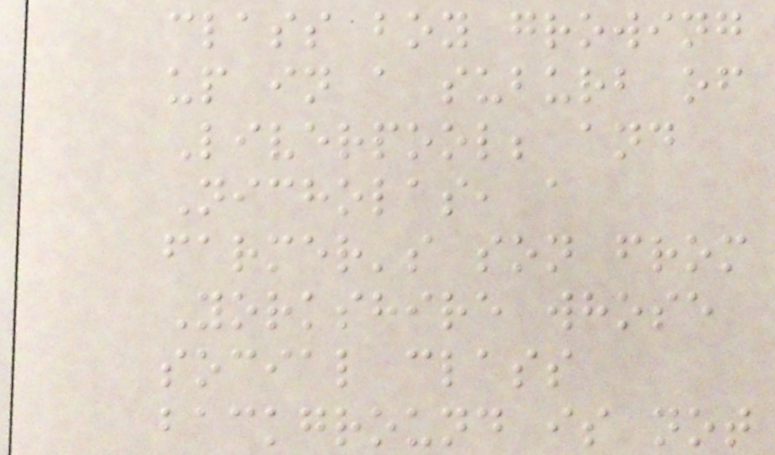class boy growing
up in a suburb of
Liverpool; and
Nicholas, a
farmer's son from
Yorkshire whose
social class
background is not
